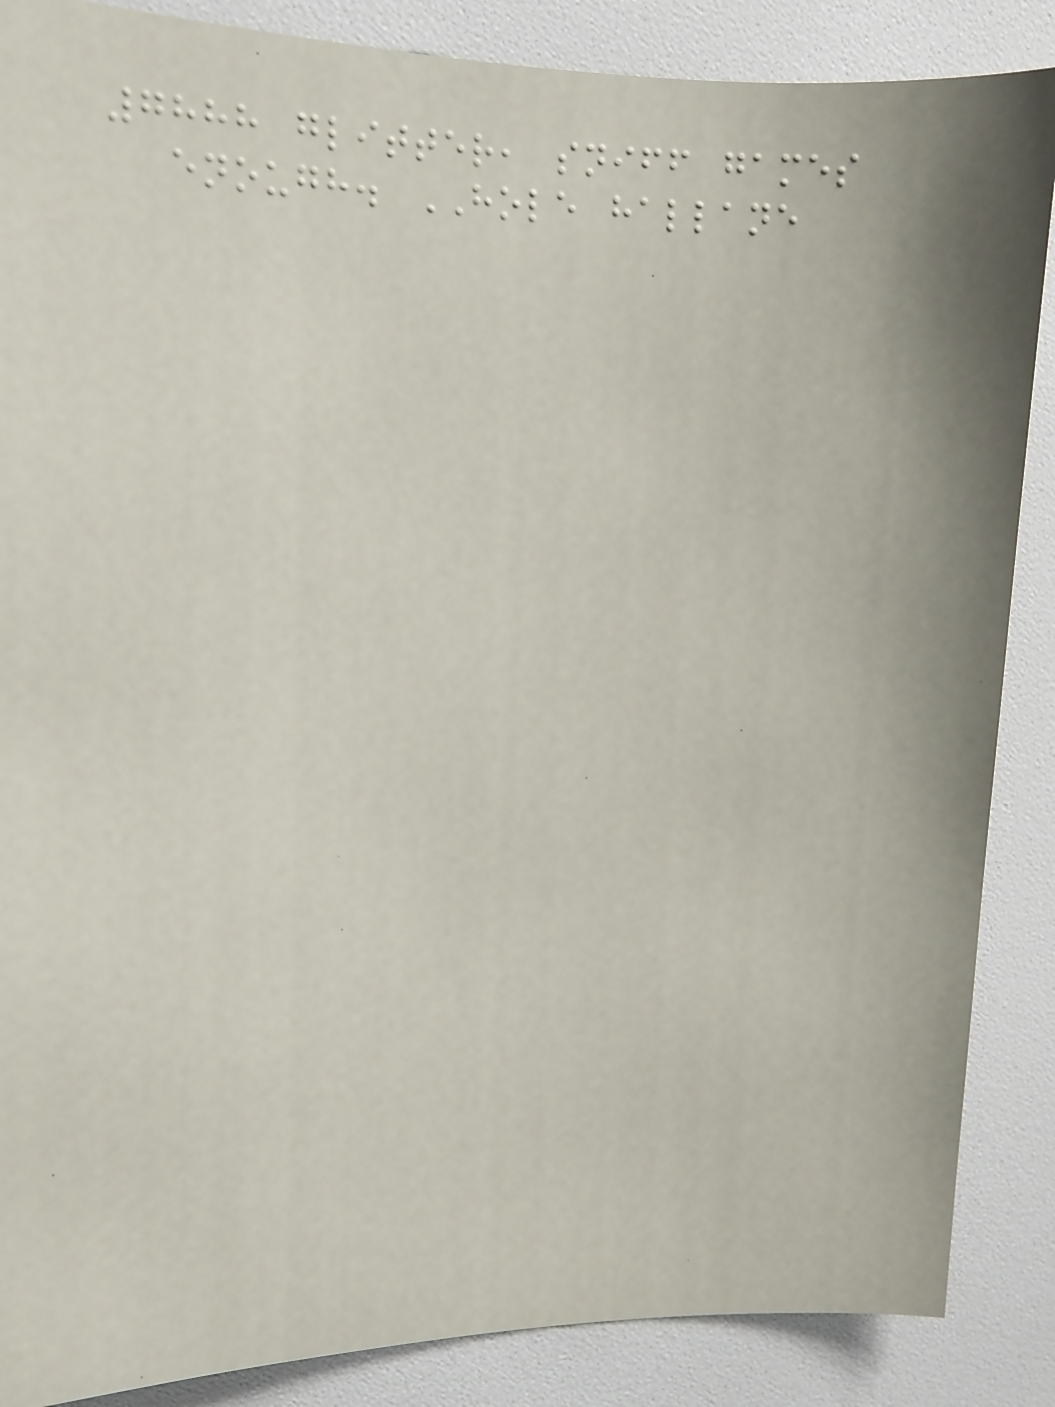7888 glitter, sniff games
enough. HOLE hallane
